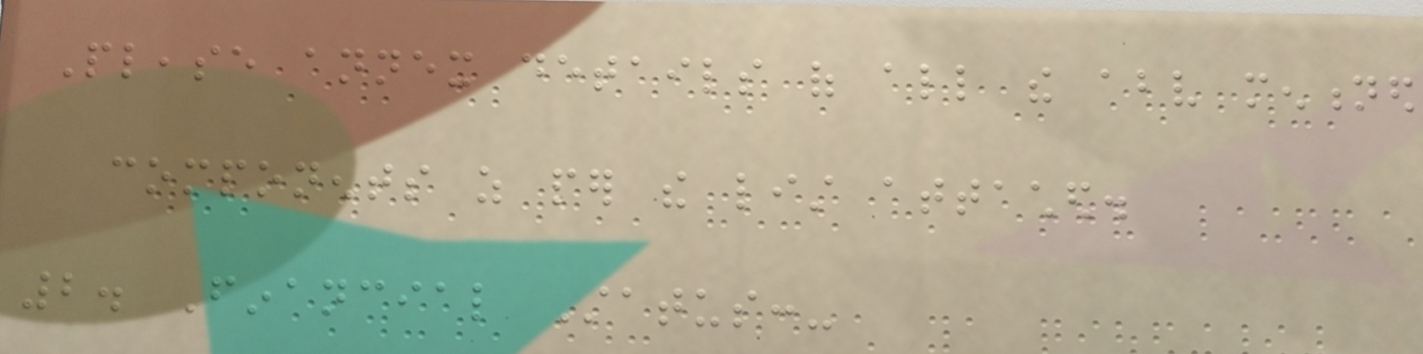Please annex details of all the above mentioned
components as per the list attached.
2. Financial Status:-
